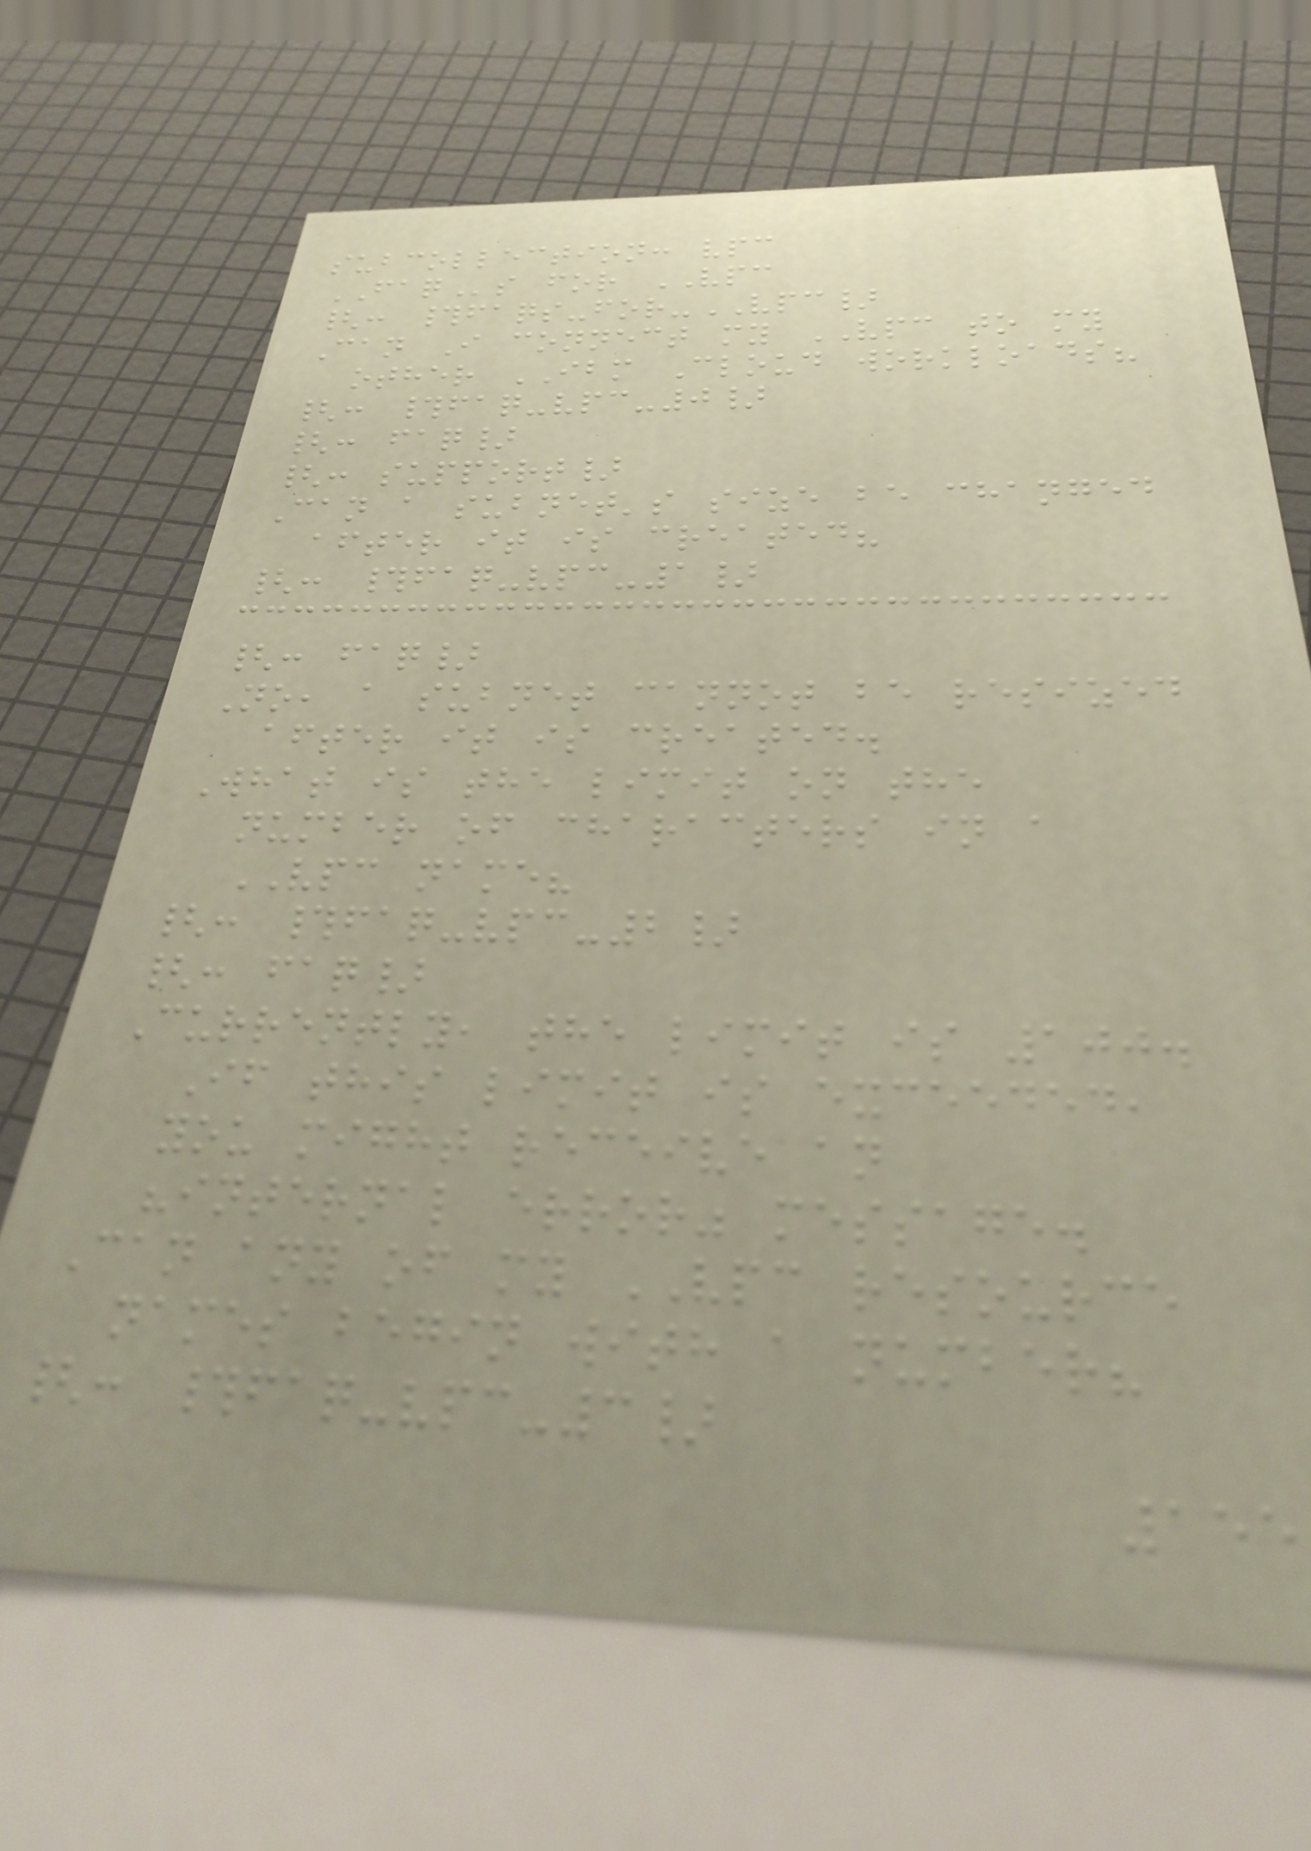subcollection: vpc
FAQs for VPC
{: #faqs-for-VPC}
Can I connect my VPC to my
other IBM Cloud workloads?
{: #faq-vpc-0}
{: faq}
{: support}
Can a subnet's size be changed
after it is created?
{: #faq-vpc-1}
{: faq}
No, a subnet cannot be resized
after it is created.
What is the limit on the
number of characters in a
VPC name?
{: #faq-vpc-2}
{: faq}
Currently, the limit is 100.
If this limit is exceeded,
you might receive an
"internal error" message.
Can any of my VPC resource
names begin with a number?
{: #faq-vpc-3}
155
